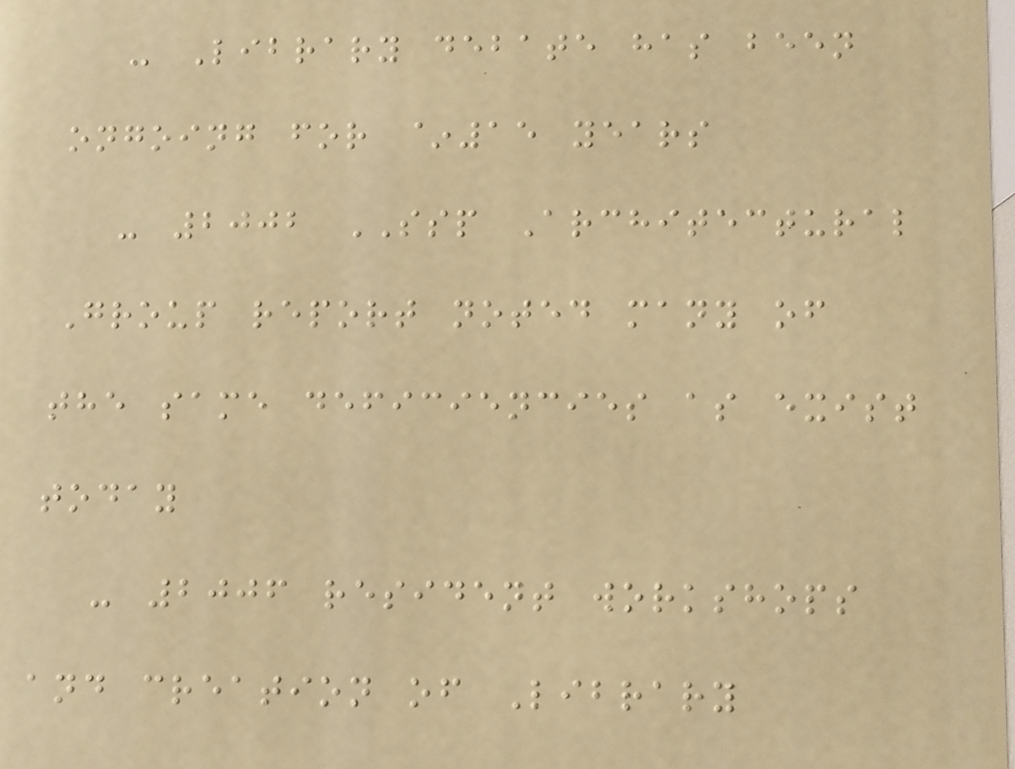- Library debate has been
ongoing for ~15 years
- 2002 SSP Architectural
Group report noted many of
the same deficiencies as exist
today
- 2006 resident workshops
and creation of Library
